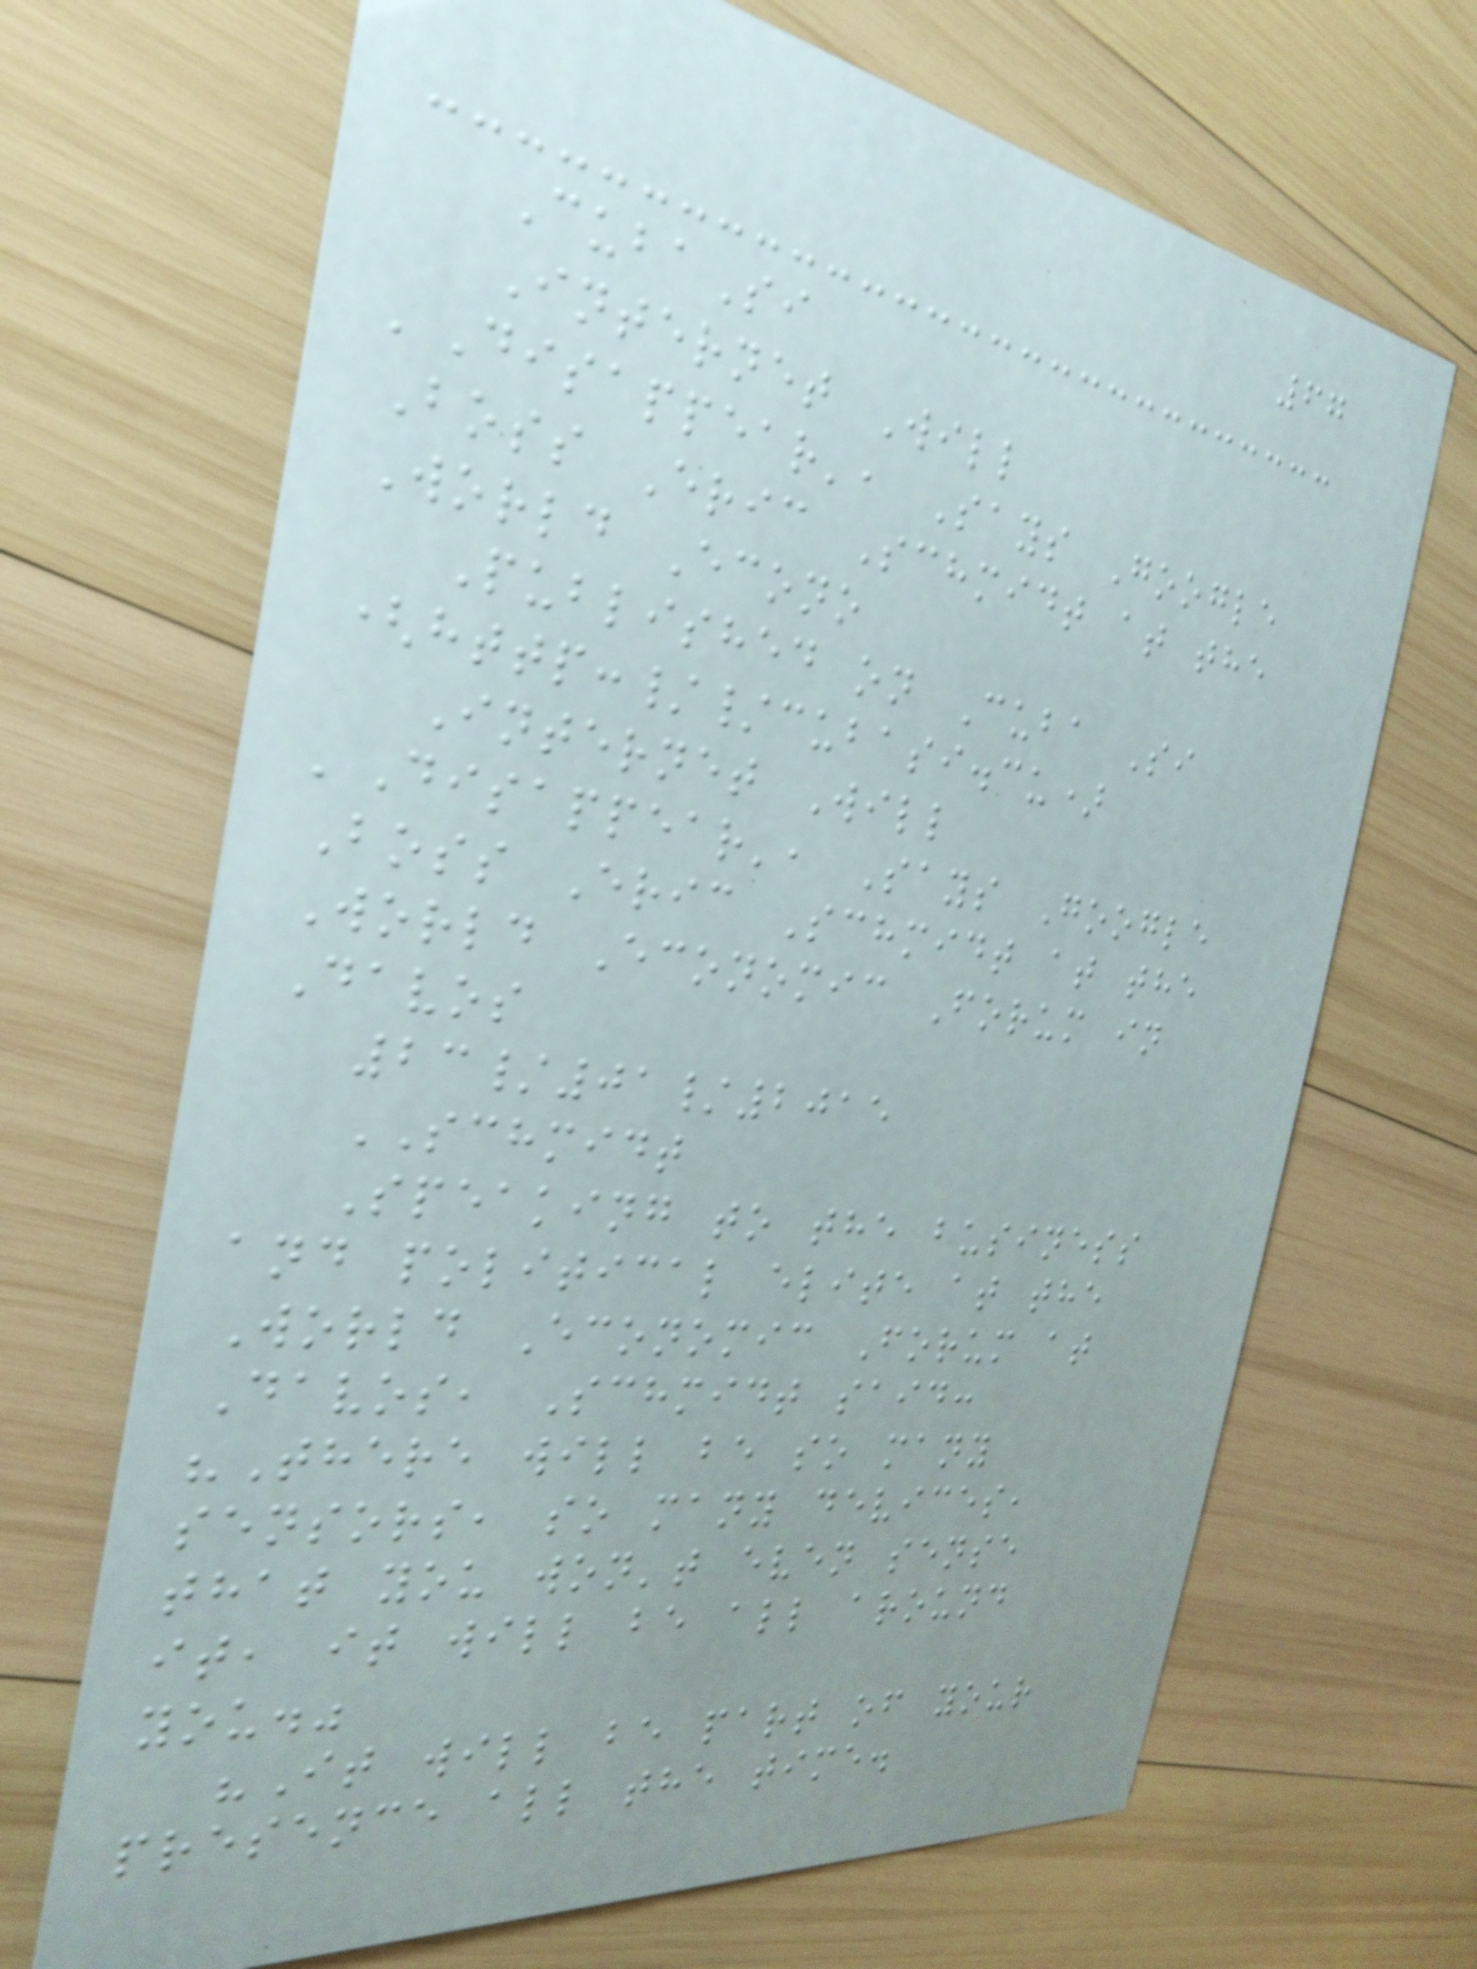67
CubaSi
Internet Will
'Disappear', Says Google
Boss Eric Schmidt at the
World Econo
Published on Cuba Si
(http://cubasi.cu)
Internet Will
'Disappear', Says Google
Boss Eric Schmidt at the
World Economic Forum in
Davos
23/01/2015
SCHMIDT
Speaking to the business
and political elite at the
World Economic Forum at
Davos, Schmidt said:
"There will be so many
sensors, so many devices,
that you won't even sense
it, it will be all around
you."
"It will be part of your
presence all the time.
